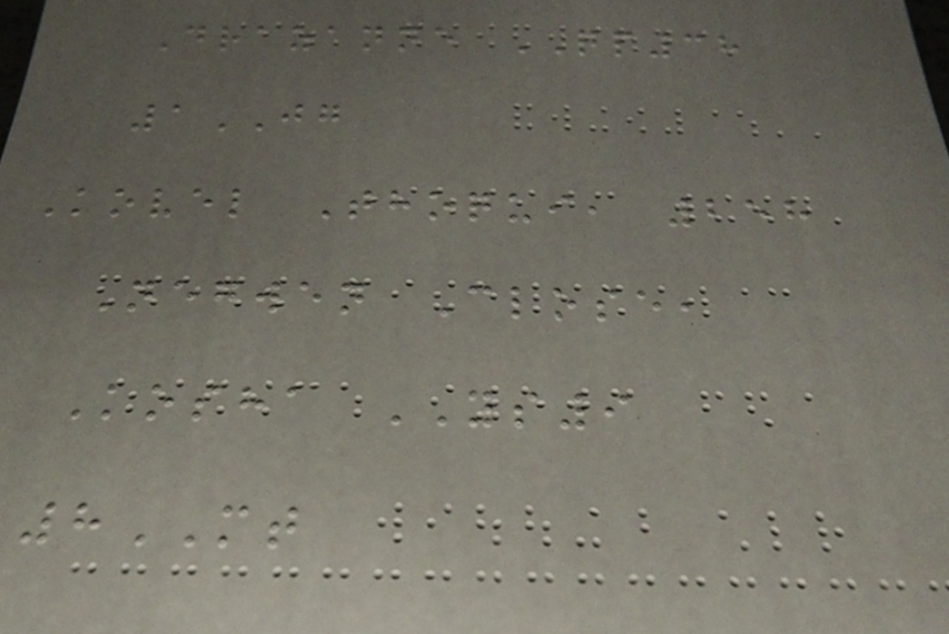Drazanne QP38
1JG
Kovel Thoqui, 258
Negwen Close,
Kosha YS9
8MT
